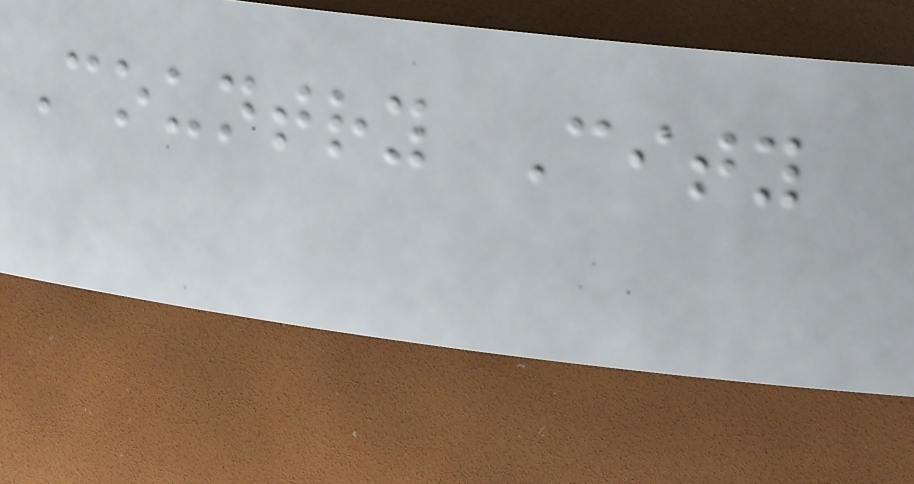Country City
